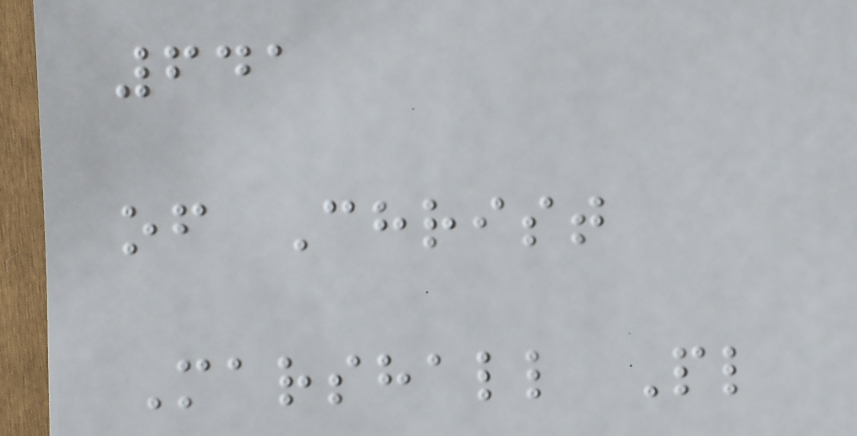641
of Christ
Marshall Pl
